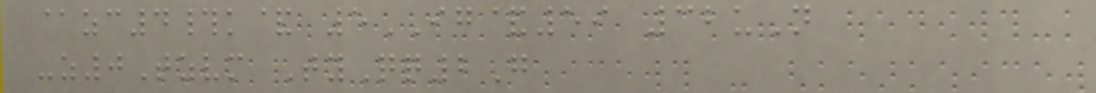@zc4#k& 5IG&59 32uN
-z0Tzvm TyQq2G
